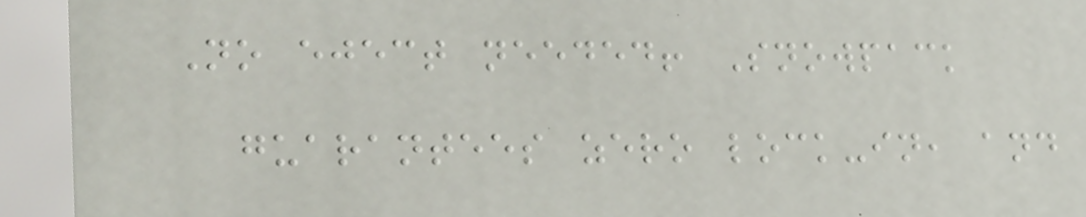No eject needed! Snowpack
guarantees zero lock-in, and
